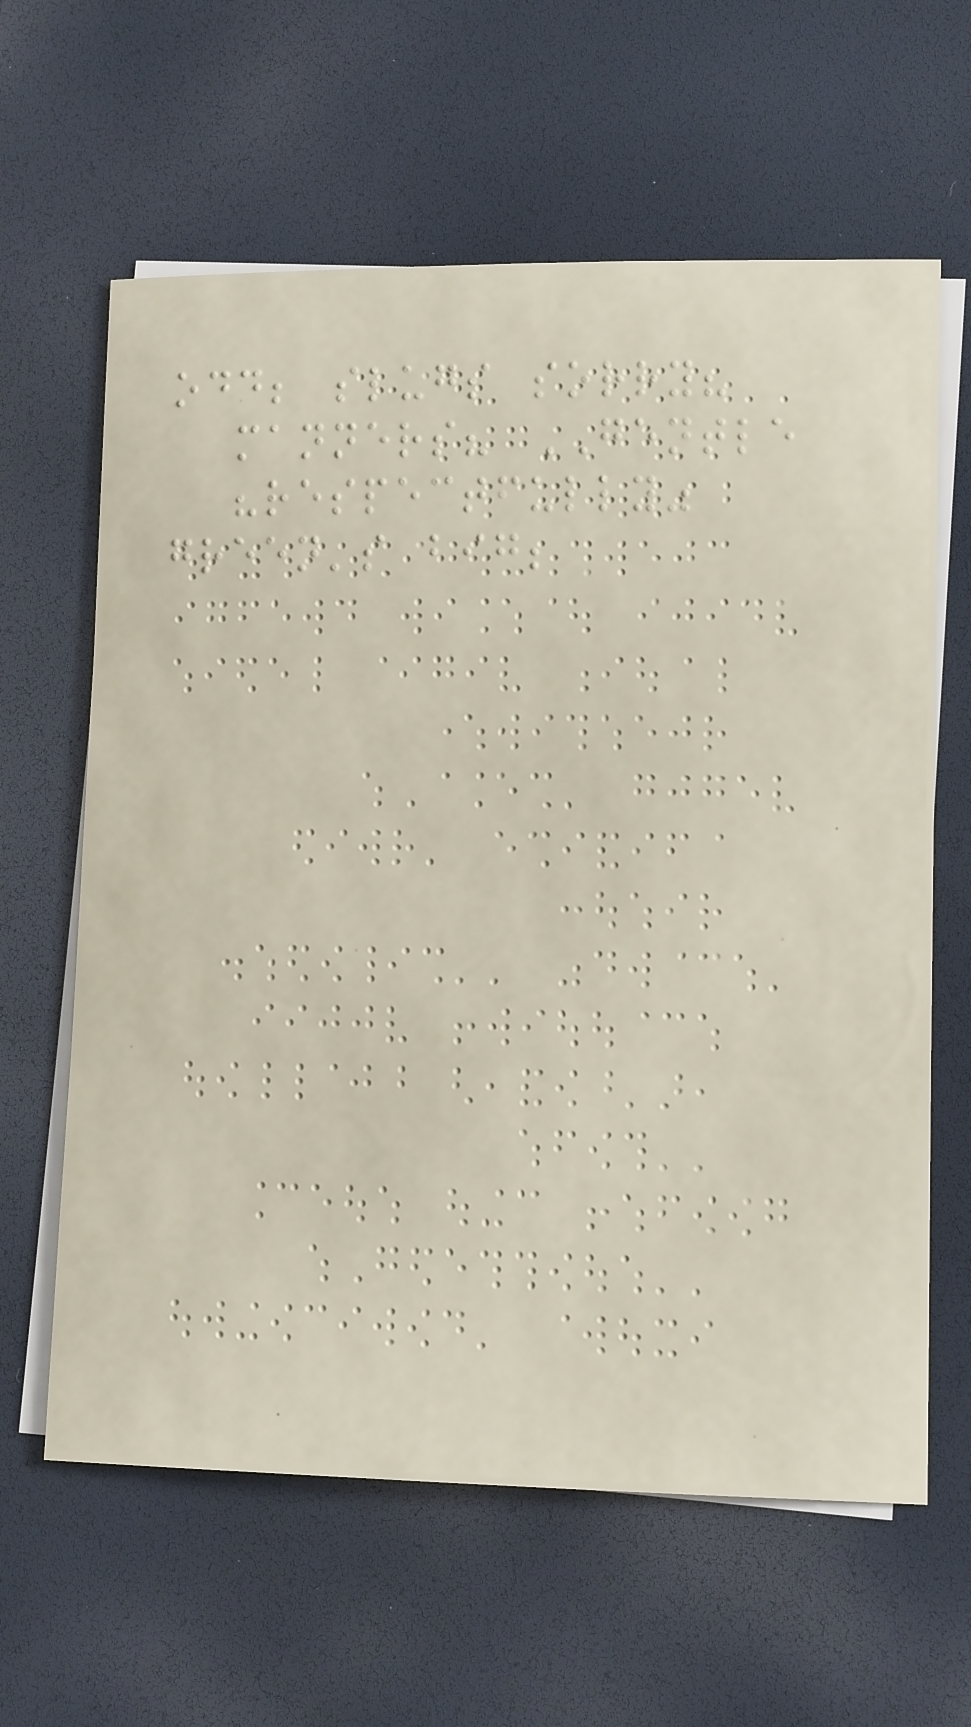odd; slugs sorry?
manners? GENTLE
"respectfully"
green's big;
